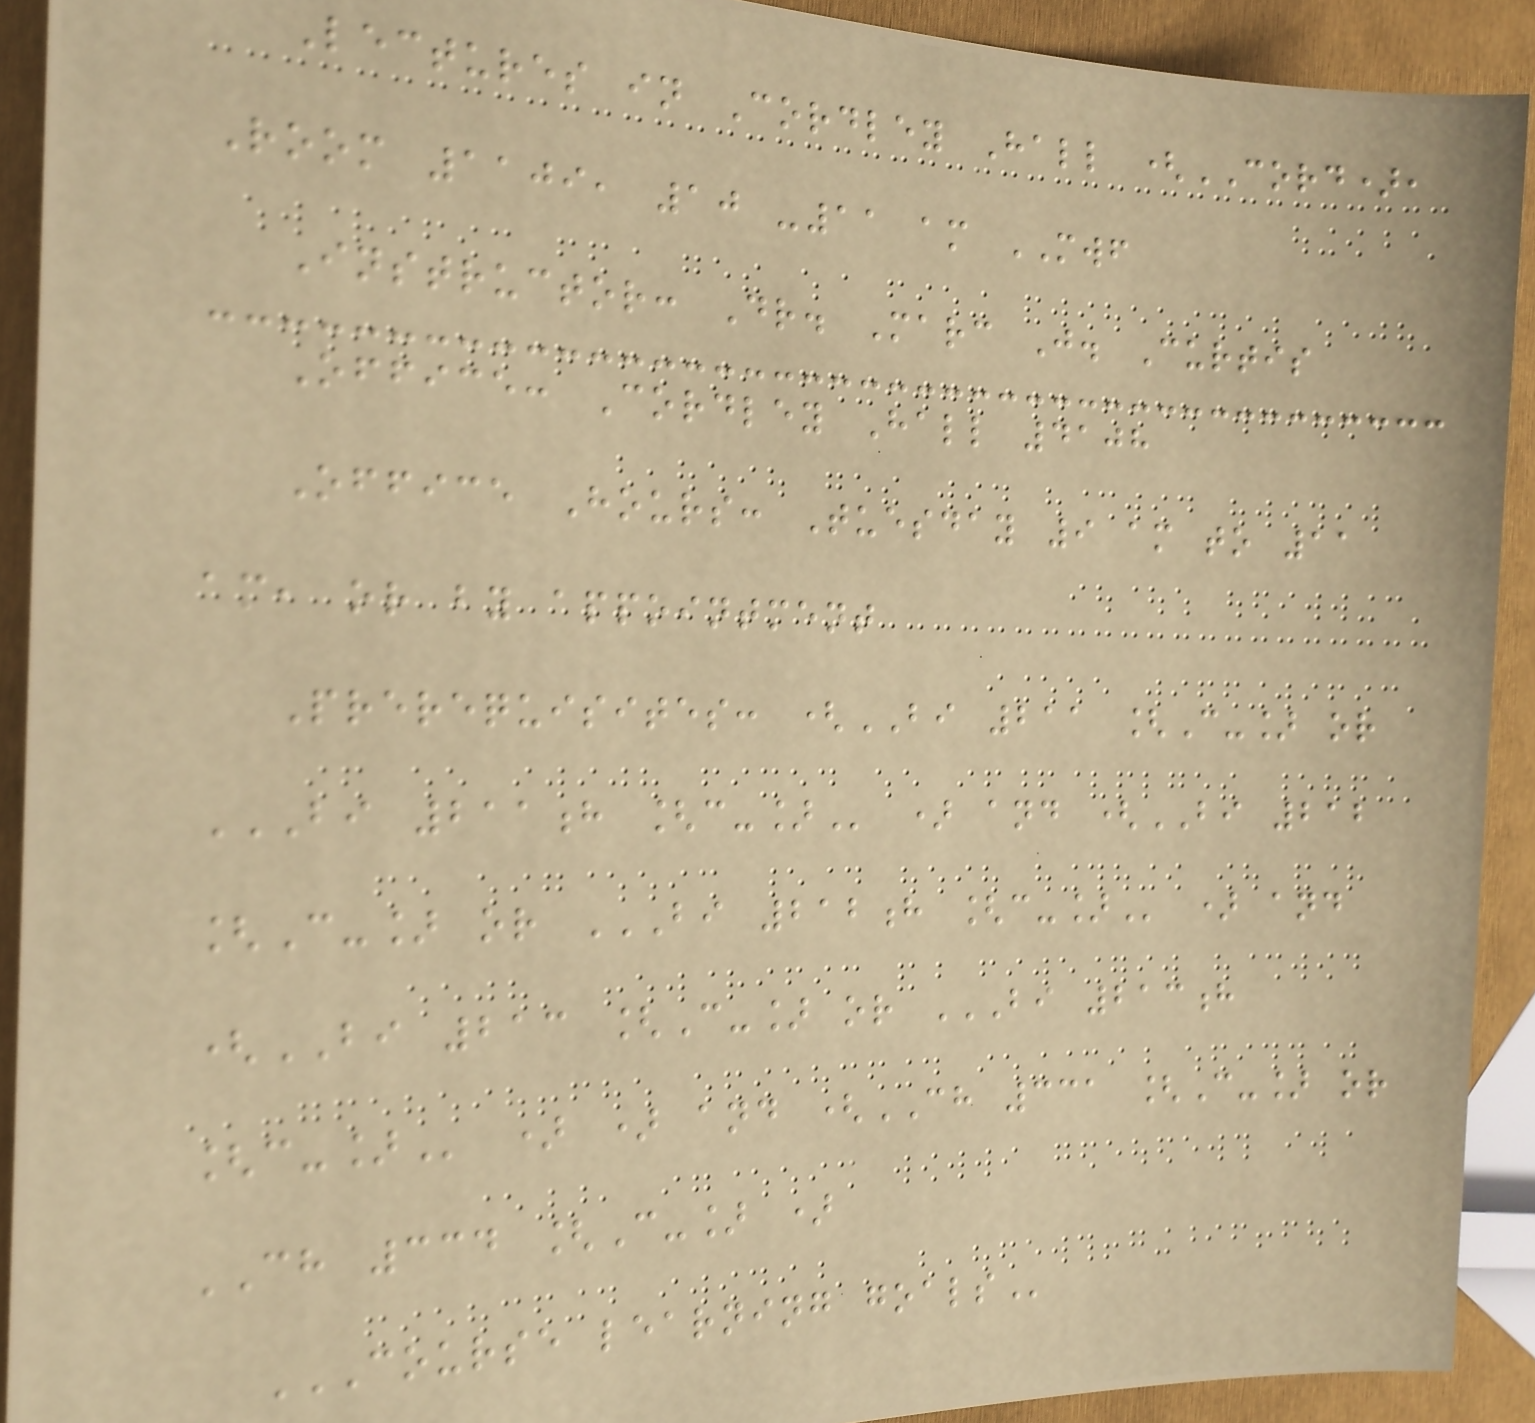Lectures in Cordley Hall (CORD),
Room 1109, 10 -11 am MWF
Instructor: Dr. Marc J. Curtis
Office: Cordley Hall 4108
Office Hours: Tuesday 9 am to 11
am, or by appointment
Prerequisites: (BI 211 [C-] or
BI 211H [C-] ) and (BI 212
[C-] or BI 212H [C-] ) and
(BI 213 [C-] or BI 213H
[C-] ) ) and (CH 331 [C-] or
CH 334 [C-] )
COURSE LEARNING GOALS
